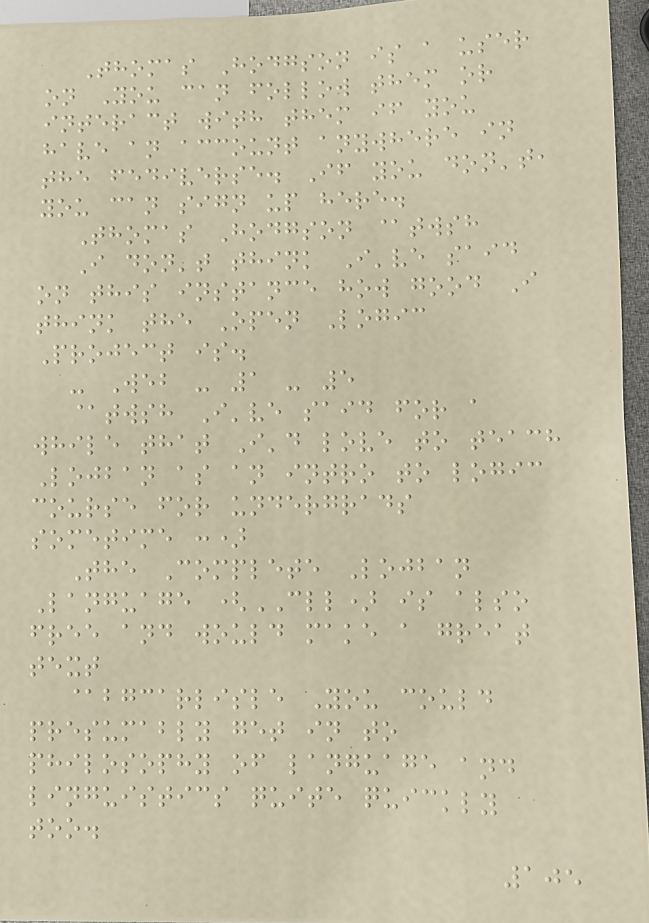Thomas Hodgson is a user
on You can follow them or
interact with them if you
have an account anywhere in
the fediverse. If you don't,
you can sign up here.
Thomas Hodgson @twsh
I don't think I've said
on this instance how good I
think the Open Logic
Project is.
- Web - 1 - 5
@twsh I've said for a
while that I'd love to teach
Lojban as an intro to logic
course for undergrads
sometime :)
The Complete Lojban
Language (CLL) is also
free and would make a great
text
@bgcarlisle You could
presumably get in to
philosophy of language and
linguistics quite quickly
too.
105
